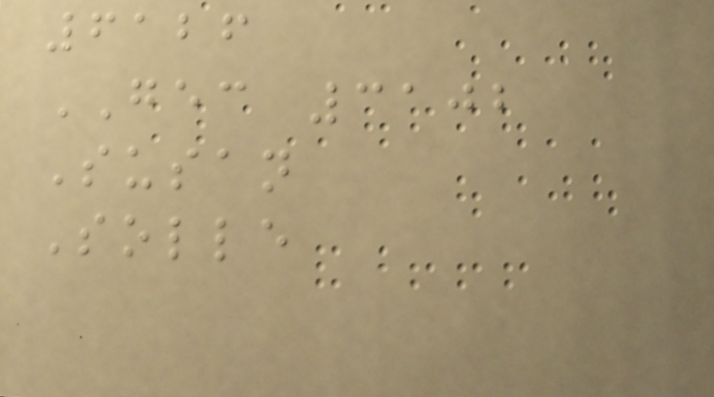6126
GEC 3102
Susan
Solle
